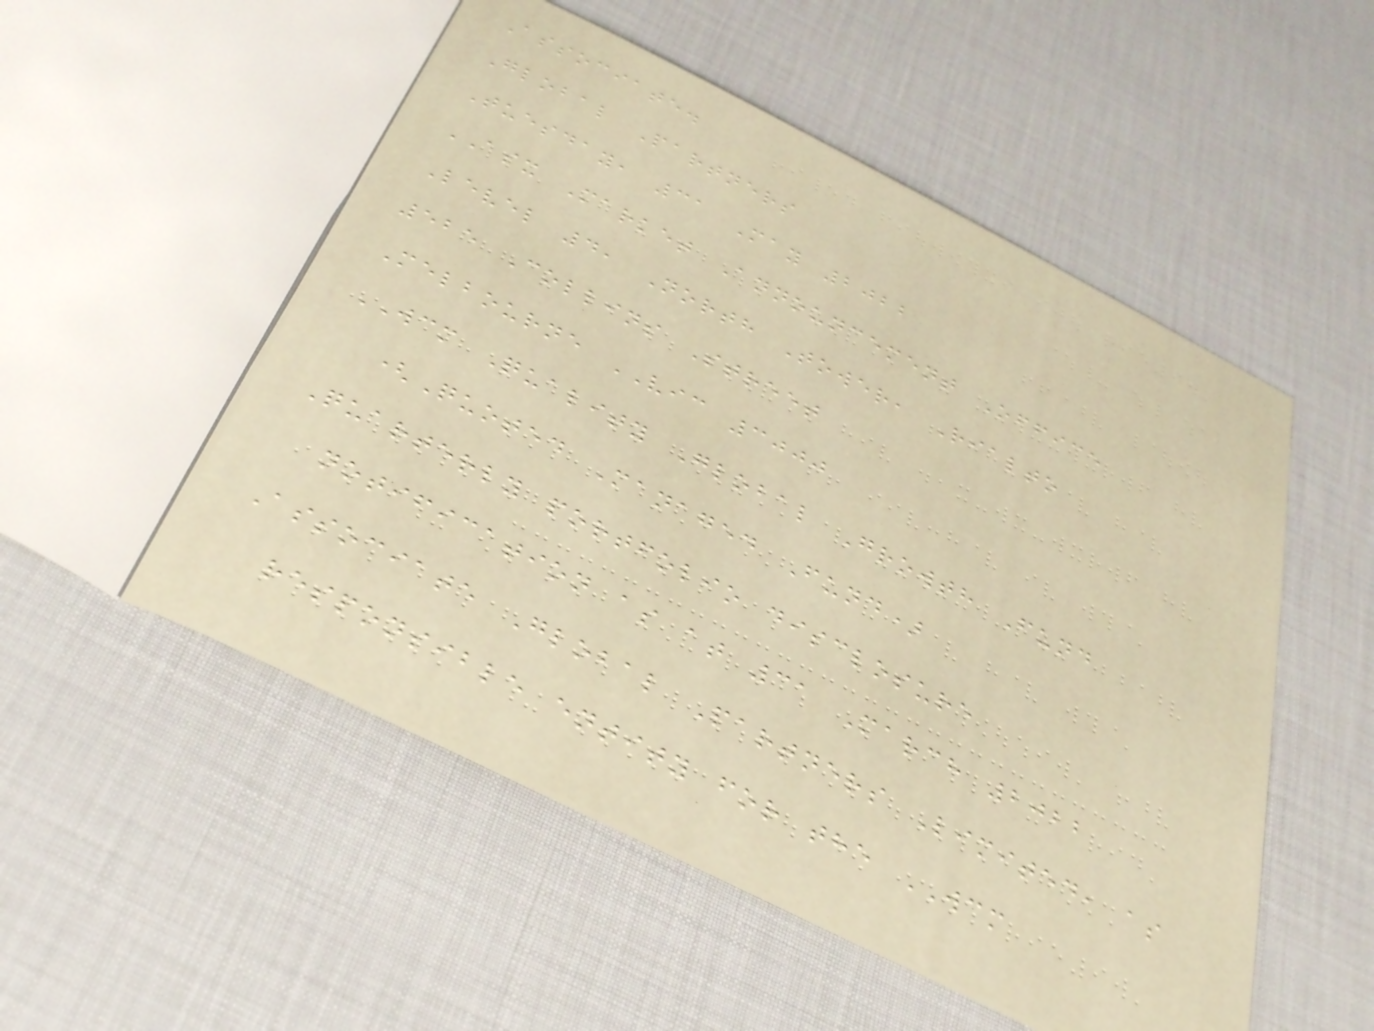Associate.
Global Partners
Tuesday, 31 May 2022
ASX Market Announcement Office
Level 4, North Tower, Rialto
525 Collins Street
Melbourne VIC 3000
WCM Quality Global Growth Fund
(Quoted Managed Fund)
Quarterly portfolio disclosure
notification as at 31 March 2022
Associate Global Partners Limited, as
responsible entity for the WCM
